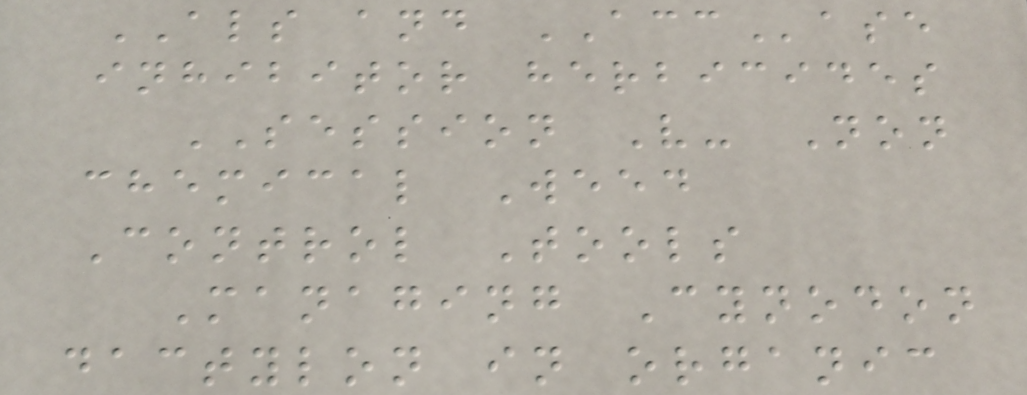ALS and ACCase
inhibitor herbicides
SESSION V- Non
chemical Weed
Control Tools
Managing Cynodon
dactylon in organic
